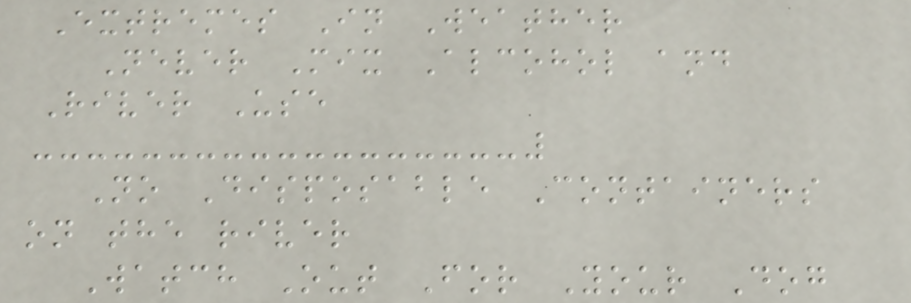Extremes In Weather
Never Mix Alcohol and
River Use
No Disposable Containers
on the river
Watch Out For Your Dog
